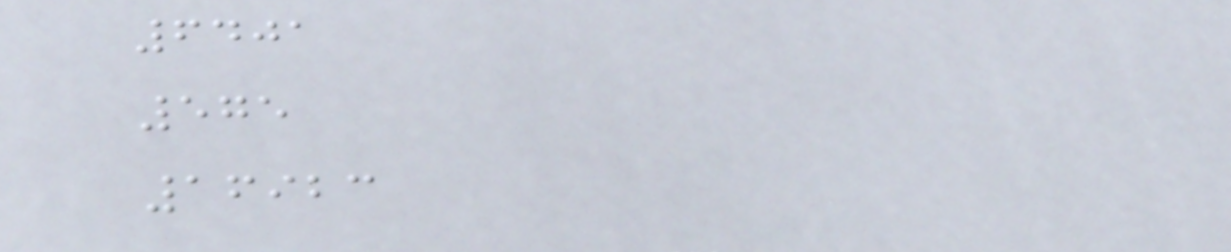6401
575
16923
